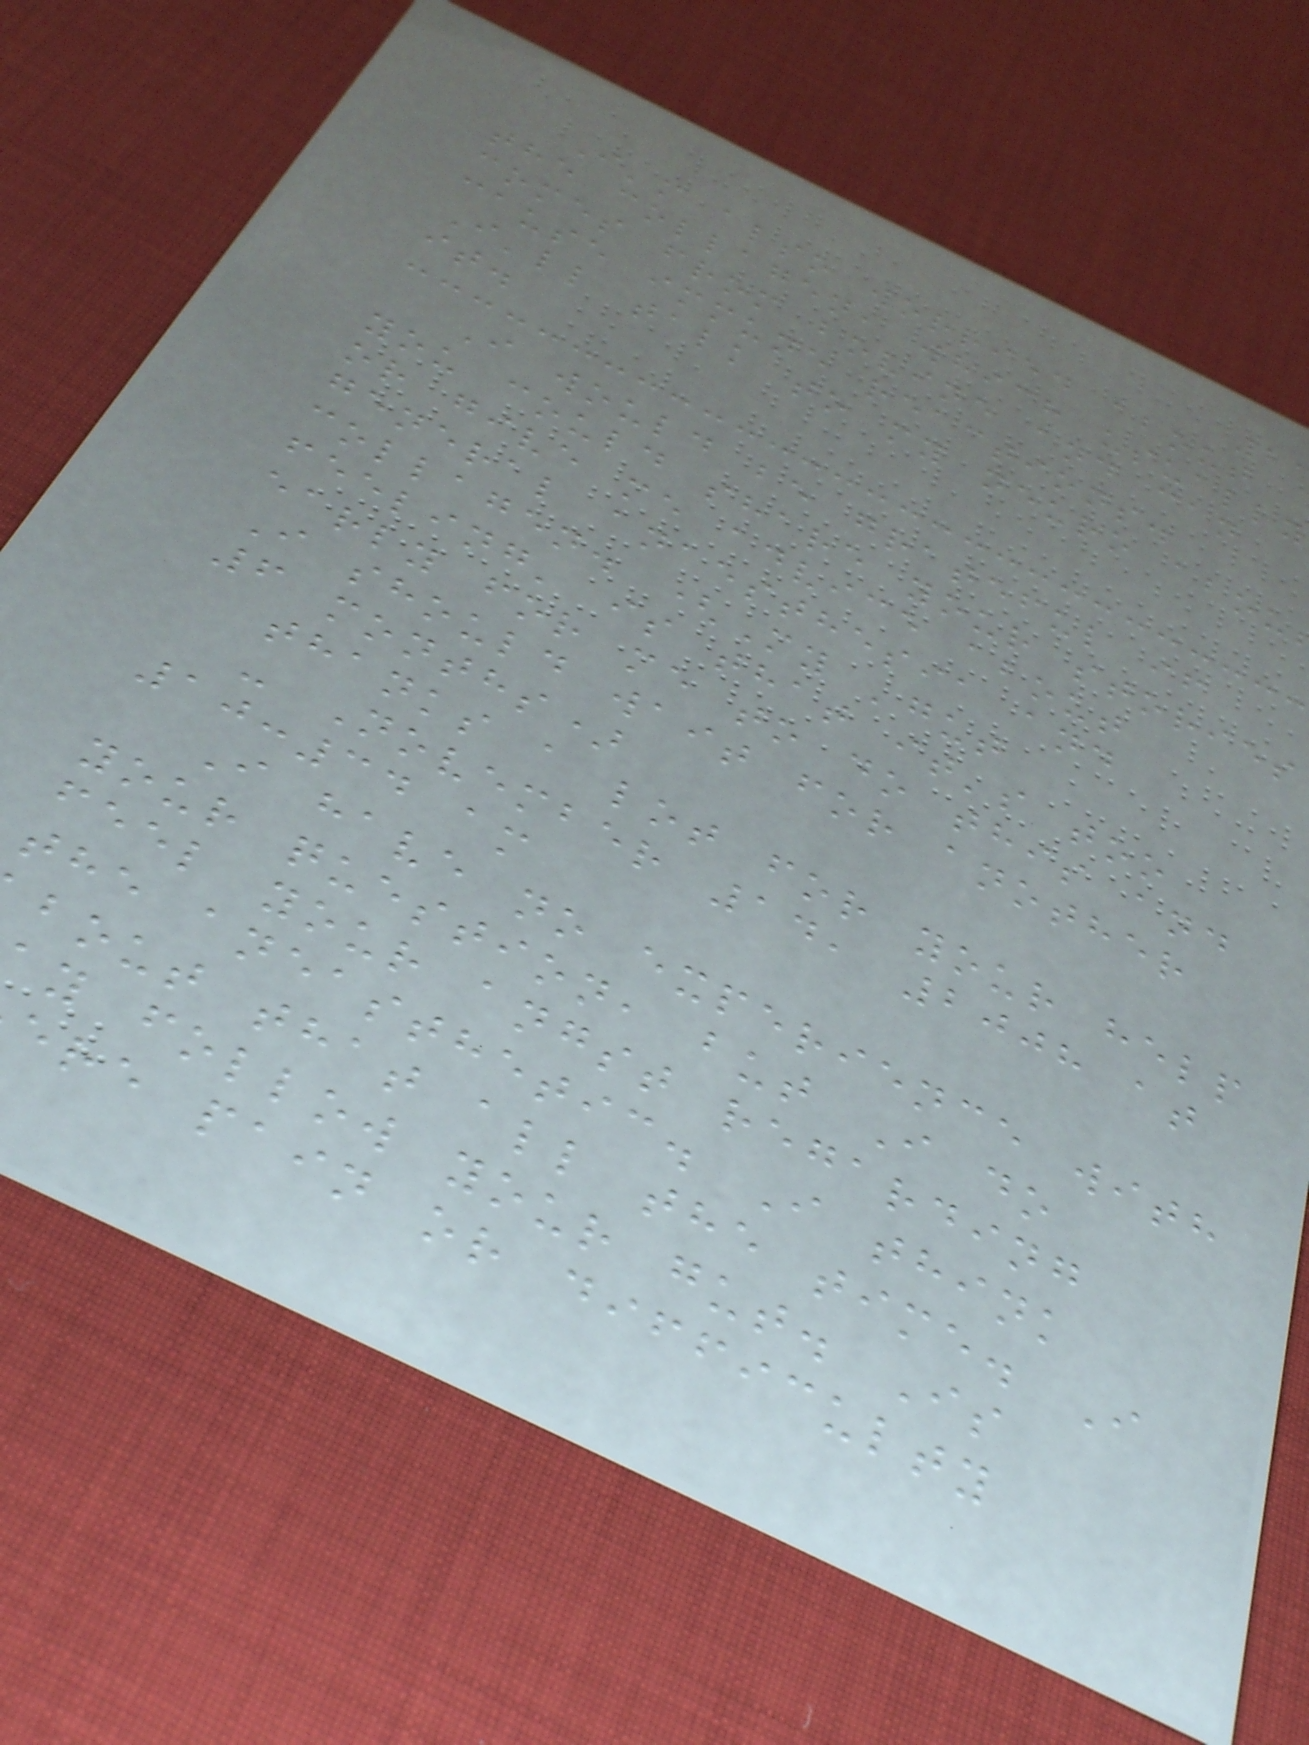I'm also worried about
the collagen, which usually
comes from bovine and can
cause immune reactions.
I'll talk to my neuro abou
it.
I would be grateful if
you could share your stories
or give me advice about
general anaesthesia and
collagen. (My 'gut
feeling' is that it's too
early for me to do this and
I should wait for another
6 months)
thanks a lot for your help
- November 14, 2008 at
10:34 am
I have no experience with
your question, but I do
feel your angst regarding
the aneasthetic. I think
bout that all the time. I
y follow your gut. Is
ere pain or difficulty
